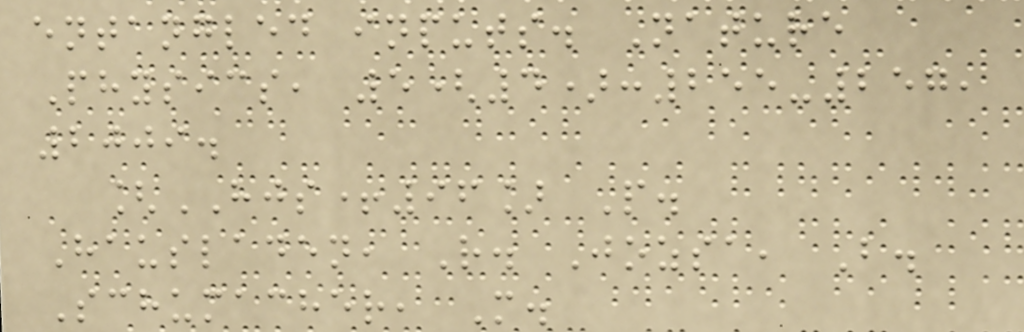entangled inputs. Nature
Physics, 5(4):255-257,
2009.
[HJS+96] P.
Hausladen, R. Jozsa, B.
Schumacher, M.
